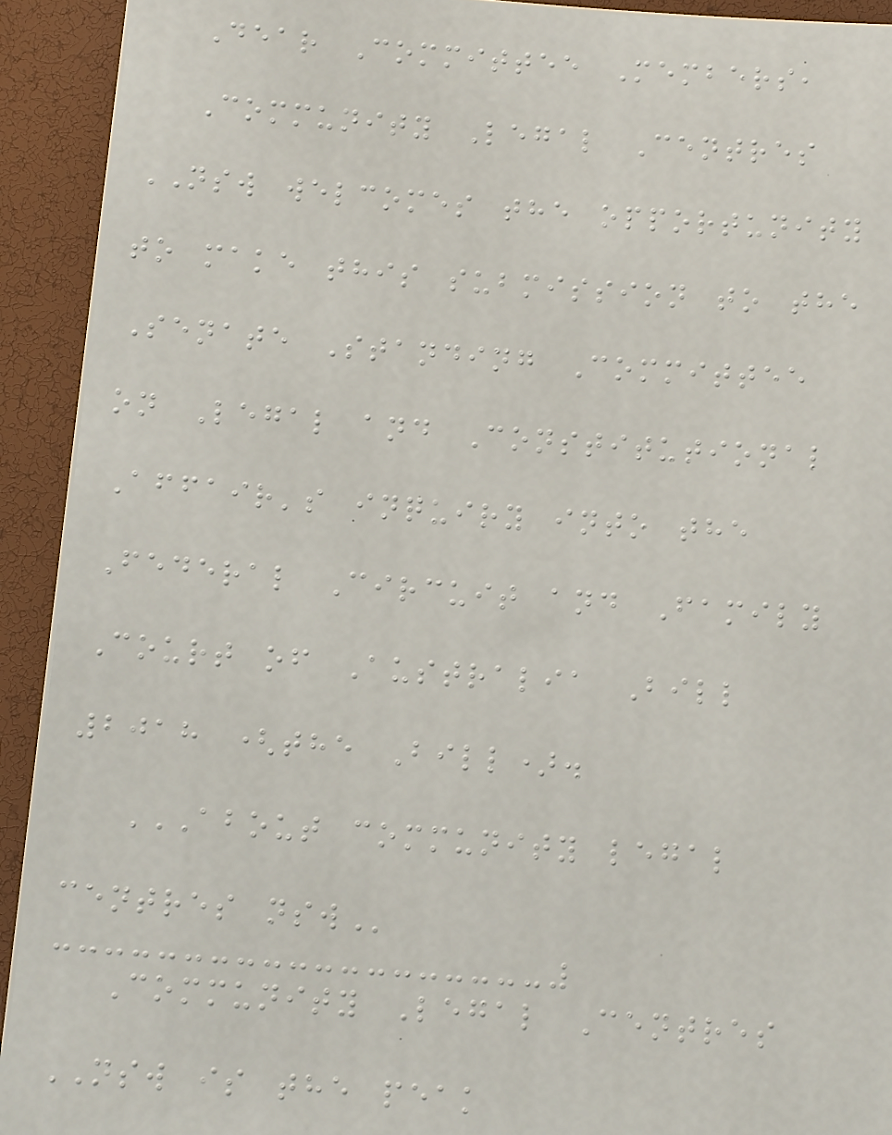Dear Committee Members,
Community Legal Centres
NSW welcomes the opportunity
to make this submission to the
Senate Standing Committee
on Legal and Constitutional
Affair's inquiry into the
Federal Circuit and Family
Court of Australia Bill
2018 (the Bill).
ABOUT COMMUNITY LEGAL
CENTRES NSW
Community Legal Centres
NSW is the peak
